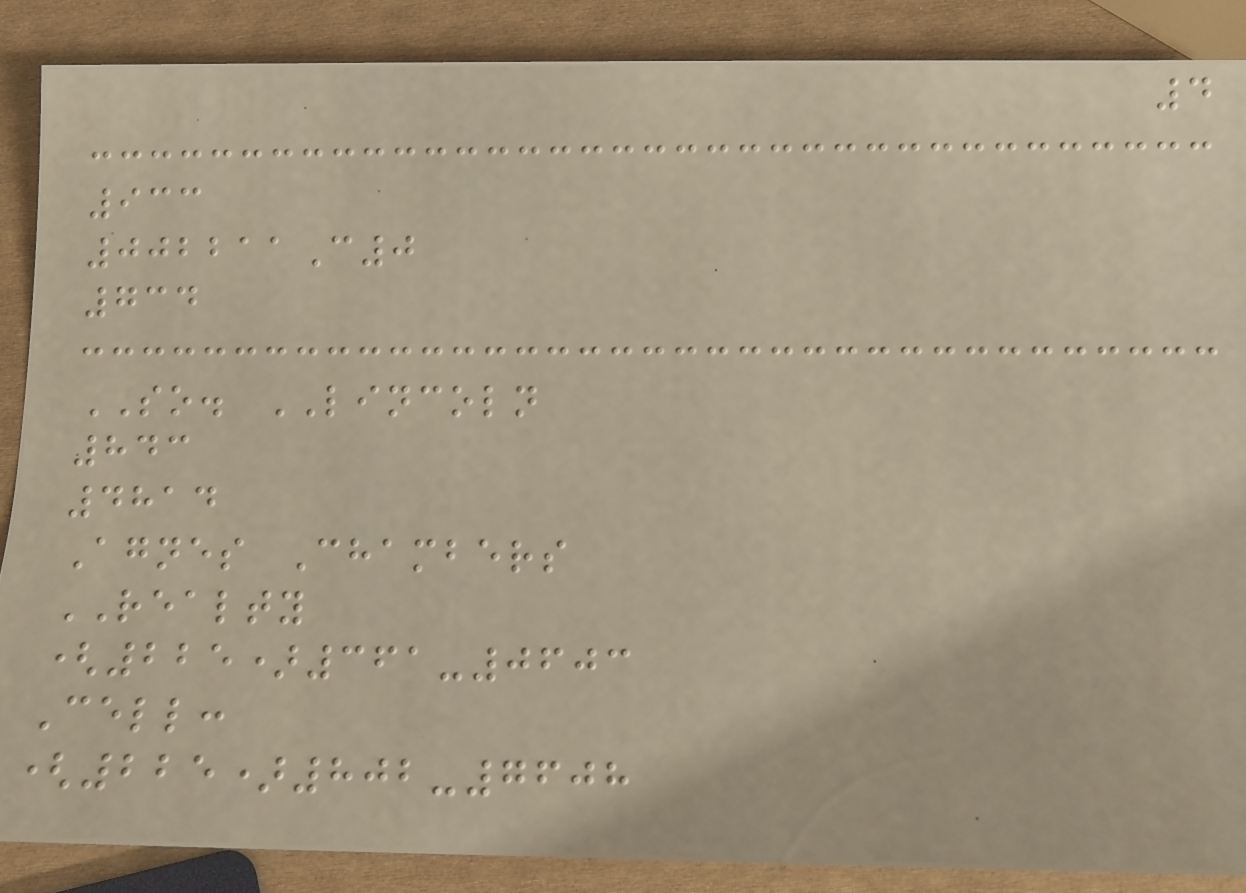4
933
002211C0
734
SO. LINCOLN
843
4814
Agnes Chambers
REALTY
(225)361-0603
Cell:
(225)802-7608
